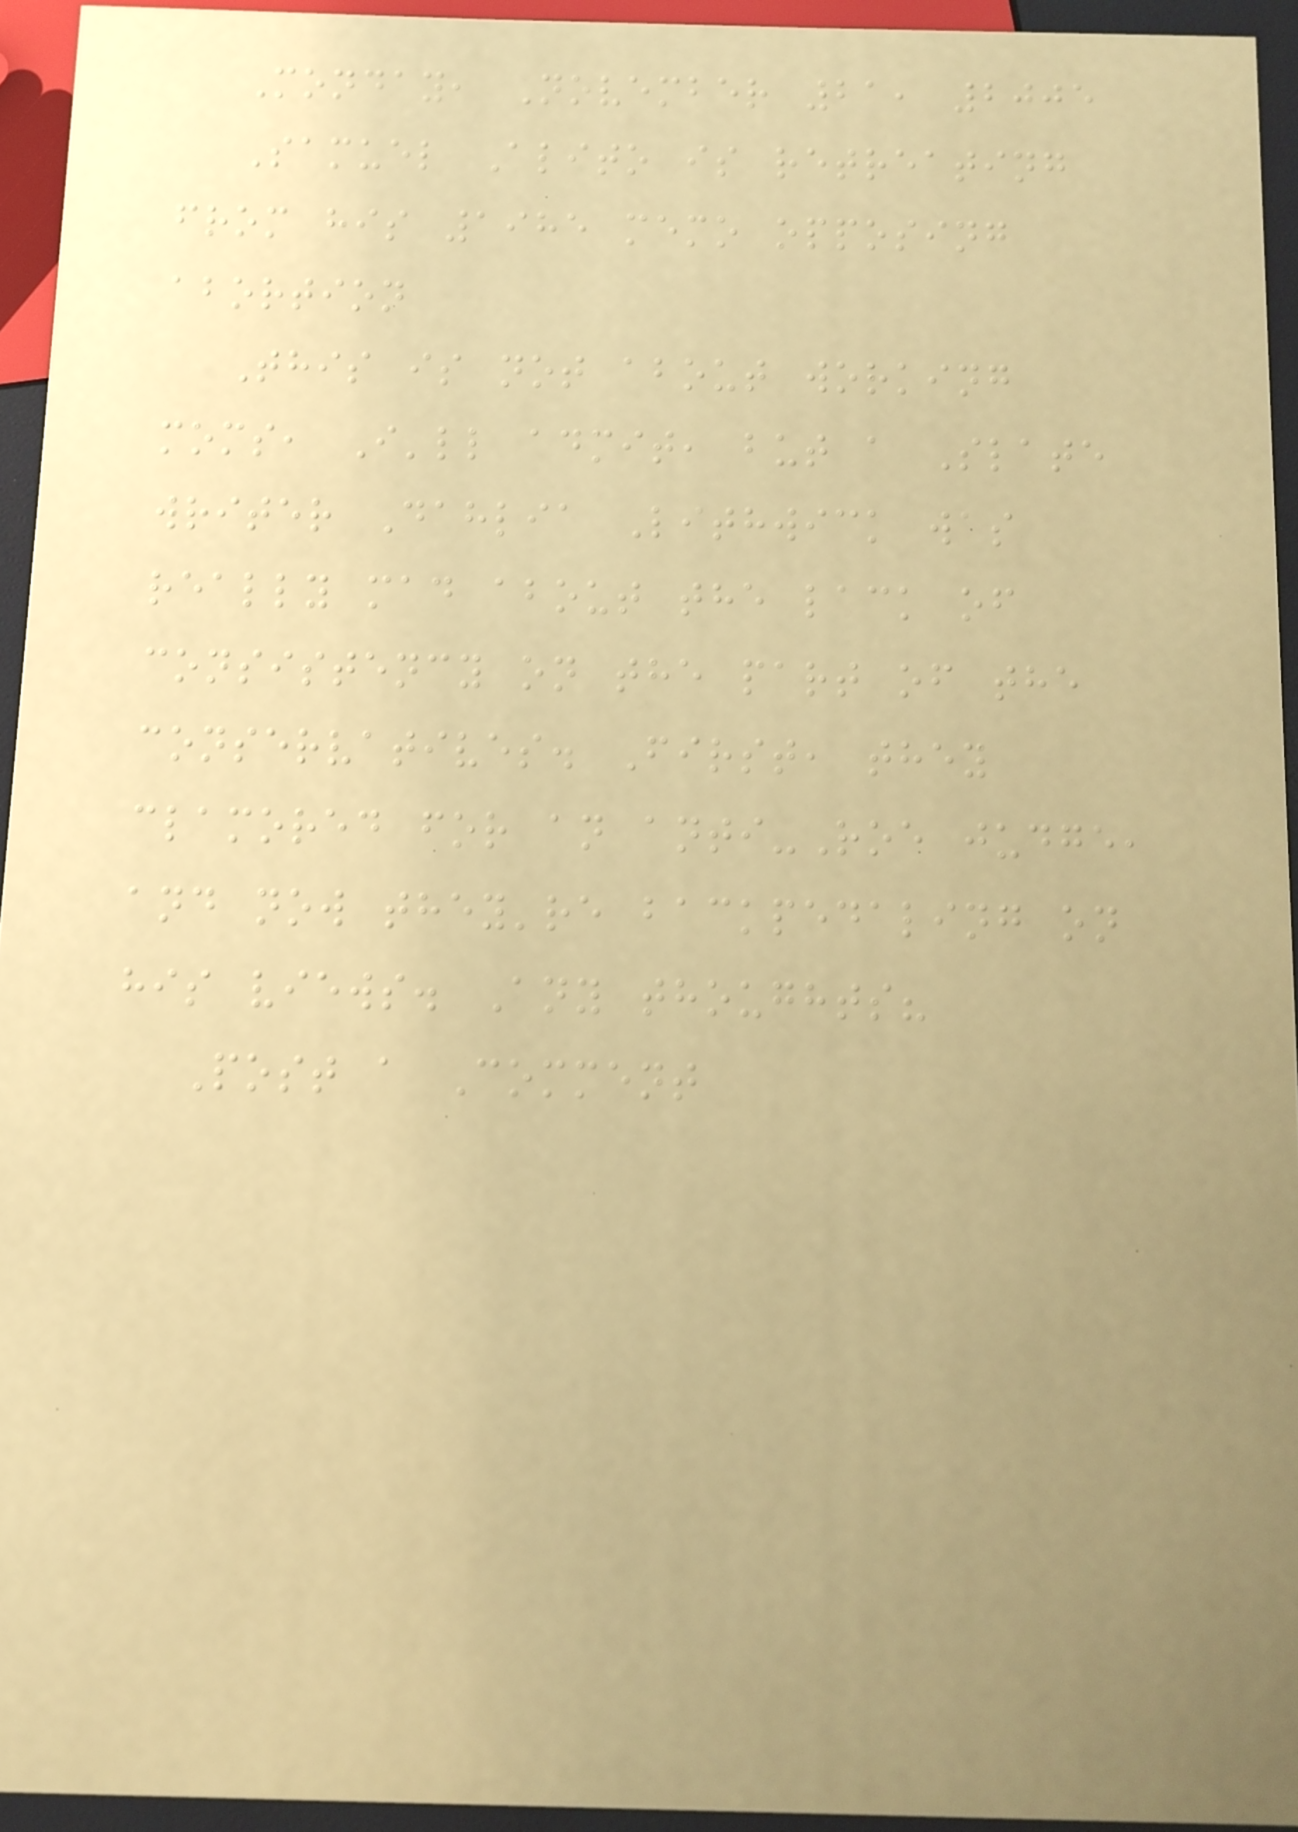Monday, November 21, 2005
Samuel Alito is retreating
from his 1985 memo opposing
abortion
This is not about working
moms, I'll admit, but a Slate
writer Dahlia Lithwick was
really mad about the lack of
consistency on the part of the
conservatives. First, they
clamored for an anti-Roe judge,
and now they're backpedaling on
his views. Any thoughts?
Post a Comment
